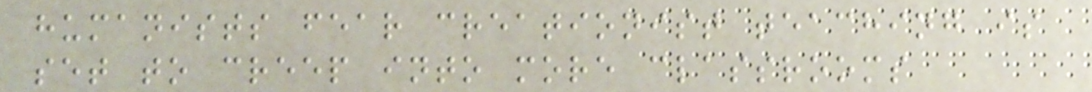humanists fear creationist teaching is
set to creep into more classrooms
